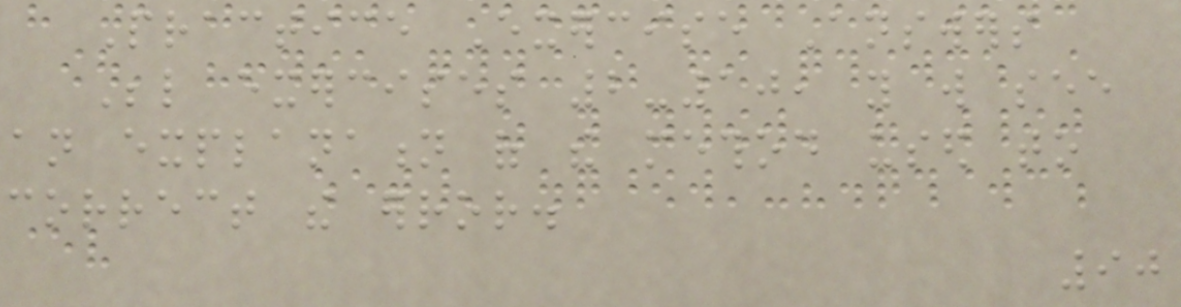Practice Exercise Answers
Below exercises 2-10, you will see
an explanation of the method used to
correct the error.
90
